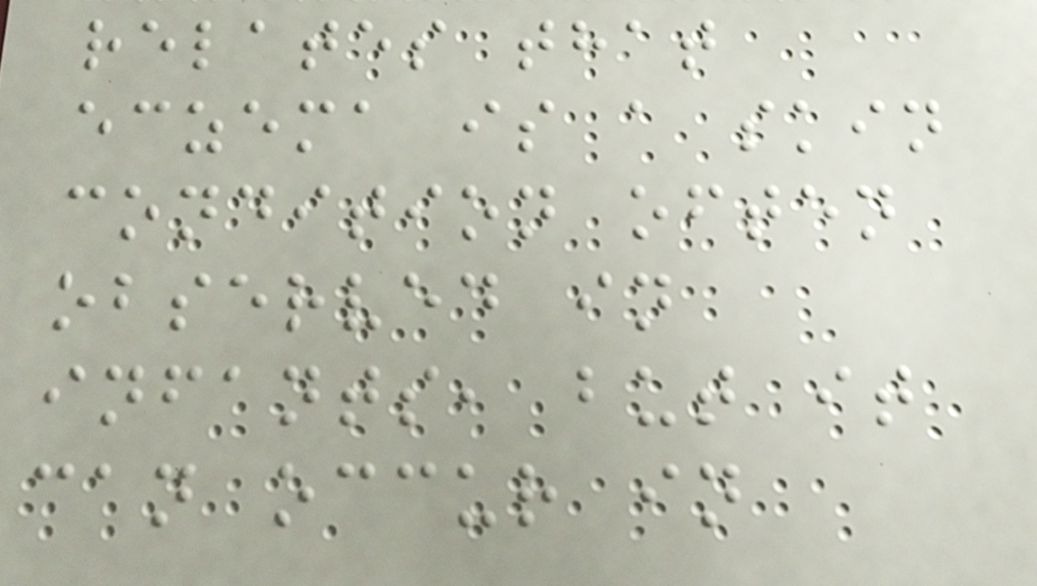relates that
eczema is a skin
condition often
observed in
infants, but it
can occur in
